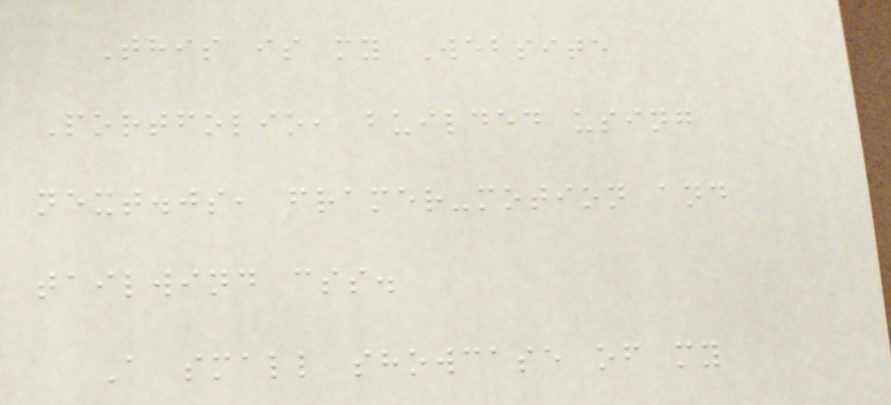This is my Website
Portfolio, builded using
next.js, framer-motion and
tailwind css.
A small showcase of my
